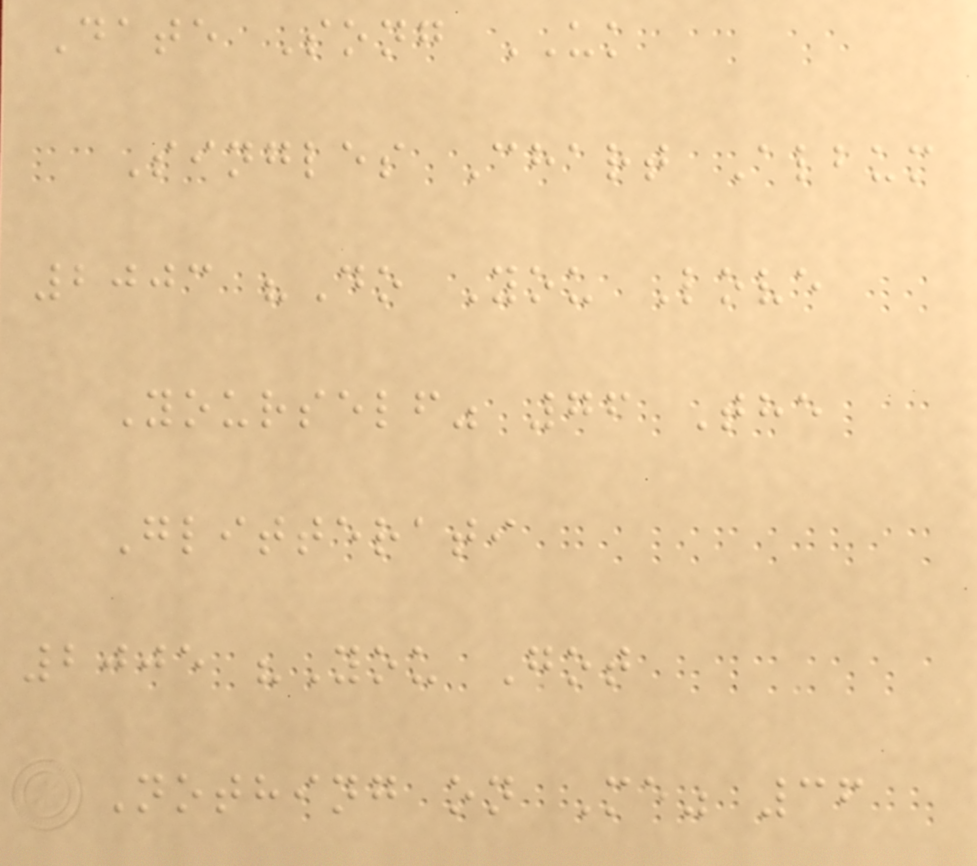Date Song UK
Singles Chart Album
2003 "Do You Love
Yourself" 76 The
Glitterati
2005 "You Got
Nothing on Me" 36
